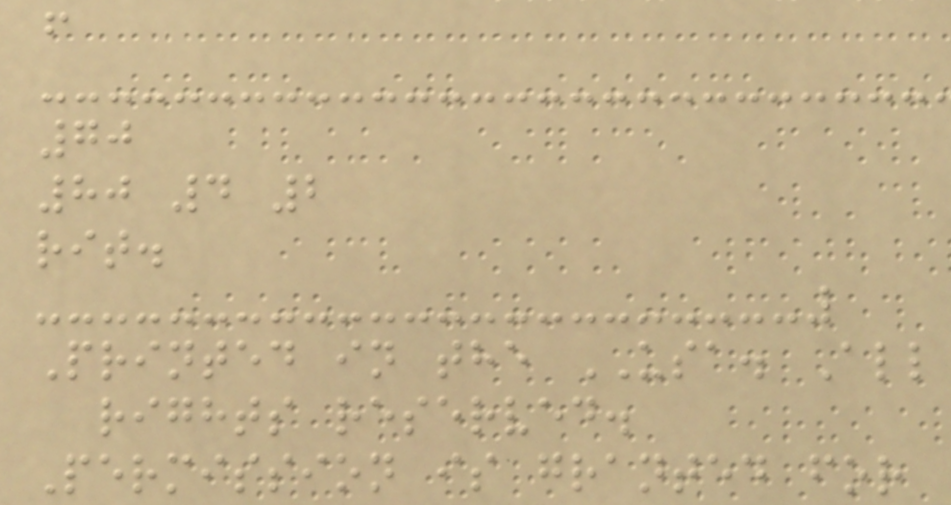f
70
80 4 2
rit.
Printed in the USA. All
rights reserved.
Permission is granted for
